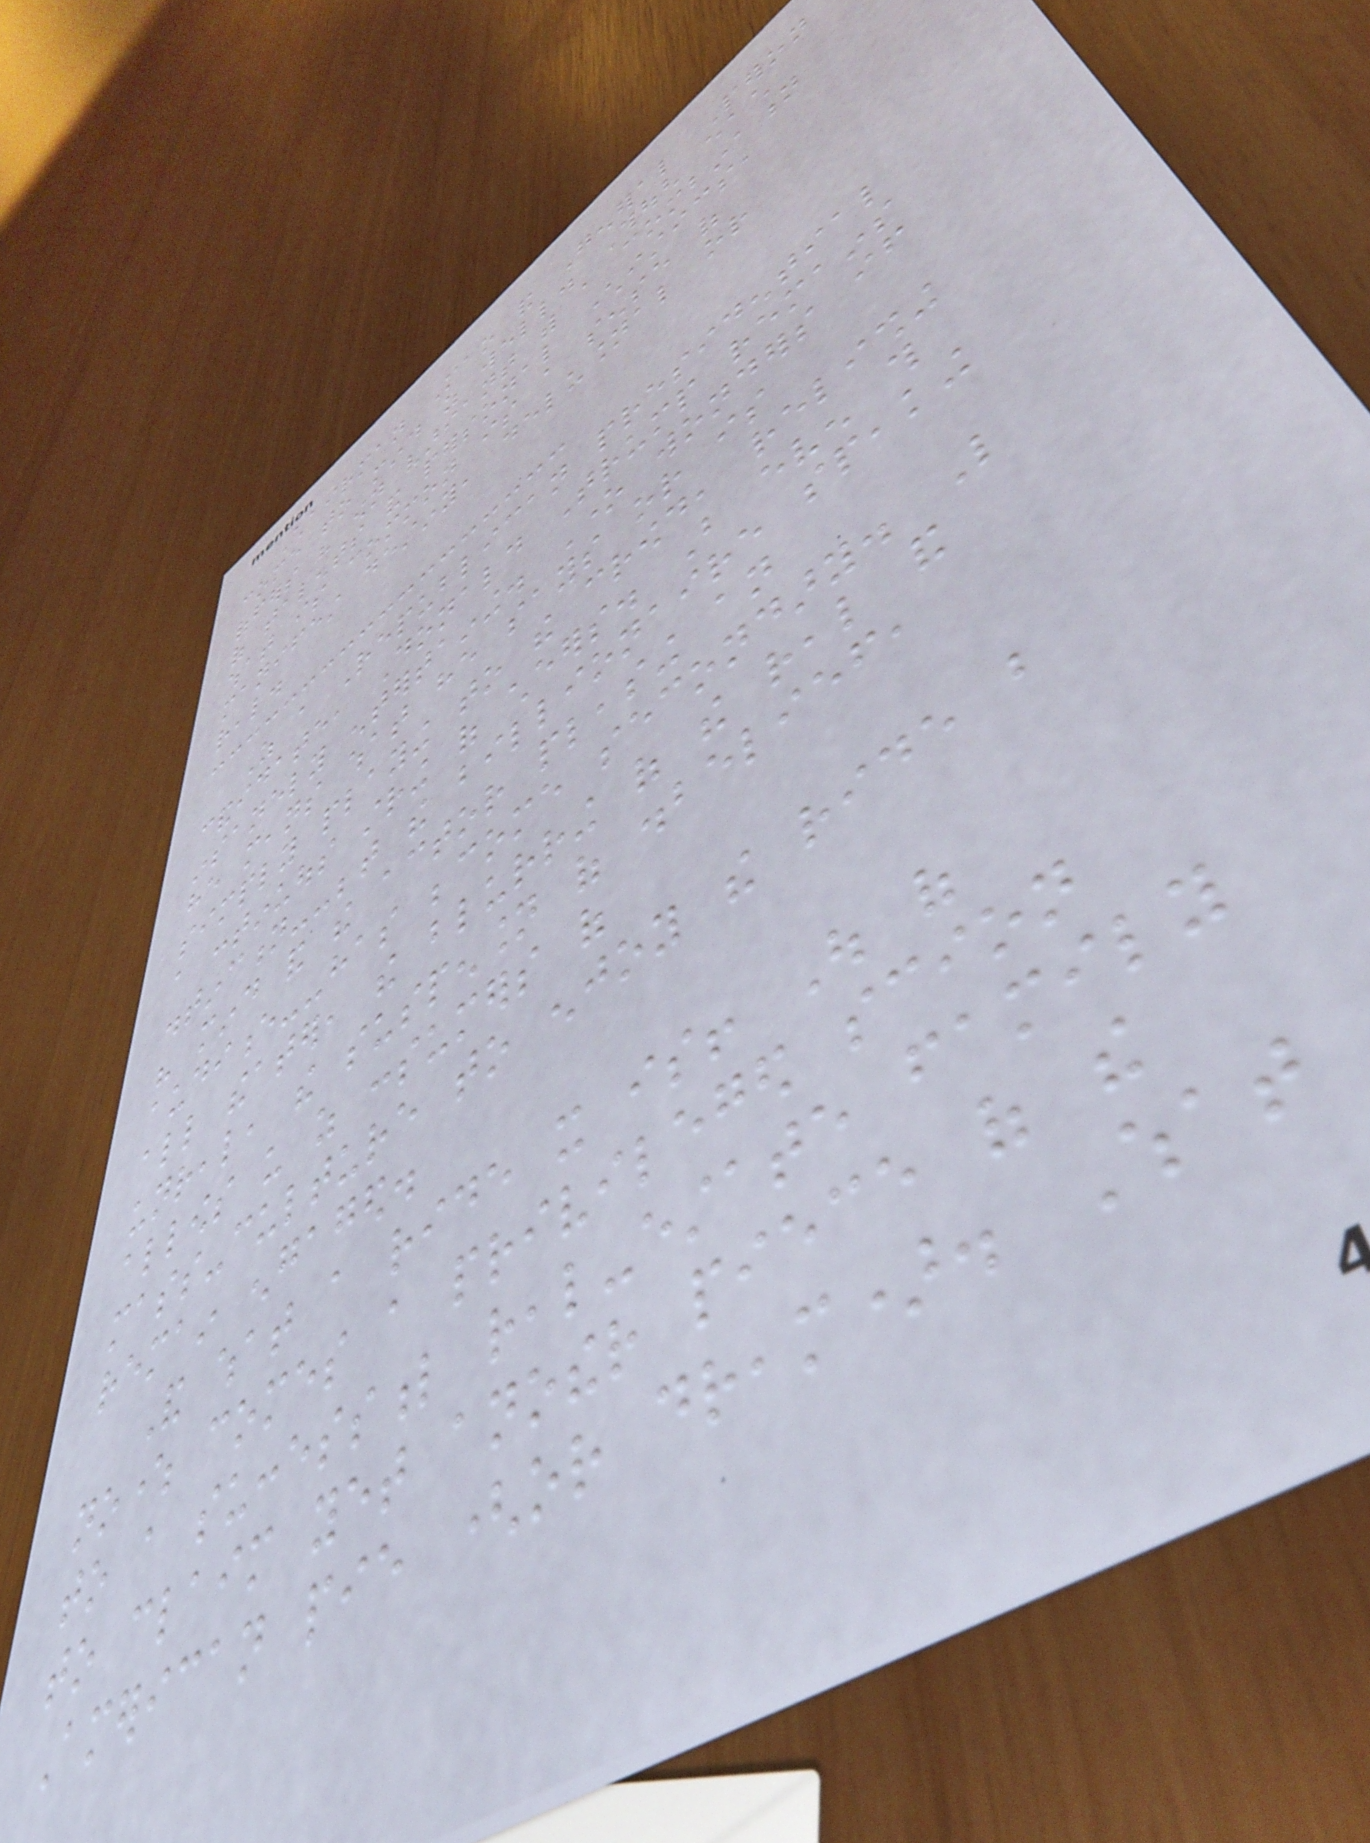Chairman Mao and General Peron
come to mind as well. Though each
offers his own variant with a combination
of talents and personal characteristics,
what is common is a sense of
manifest destiny, delusional or
real.
As a Republican presidential
candidate, Donald Trump remains
insanely entertaining. One wonders if
he means what he says or is
simply playing to the crowd, relishing
a continuous string of cheers. But even this
distinction--between the billionaire speaking
his mind and the actor pleasing an
audience--has become secondary. Like
all theater, the blurring of the real and
unreal, the suspension of disbelief,
allows us as consumers of
mass-culture to enjoy the ride but
remain engaged.
And what a ride it is! Out of
nowhere comes a privileged scion
to a successful real-estate family
to claim yet another piece of the
American pie (or dream). What
